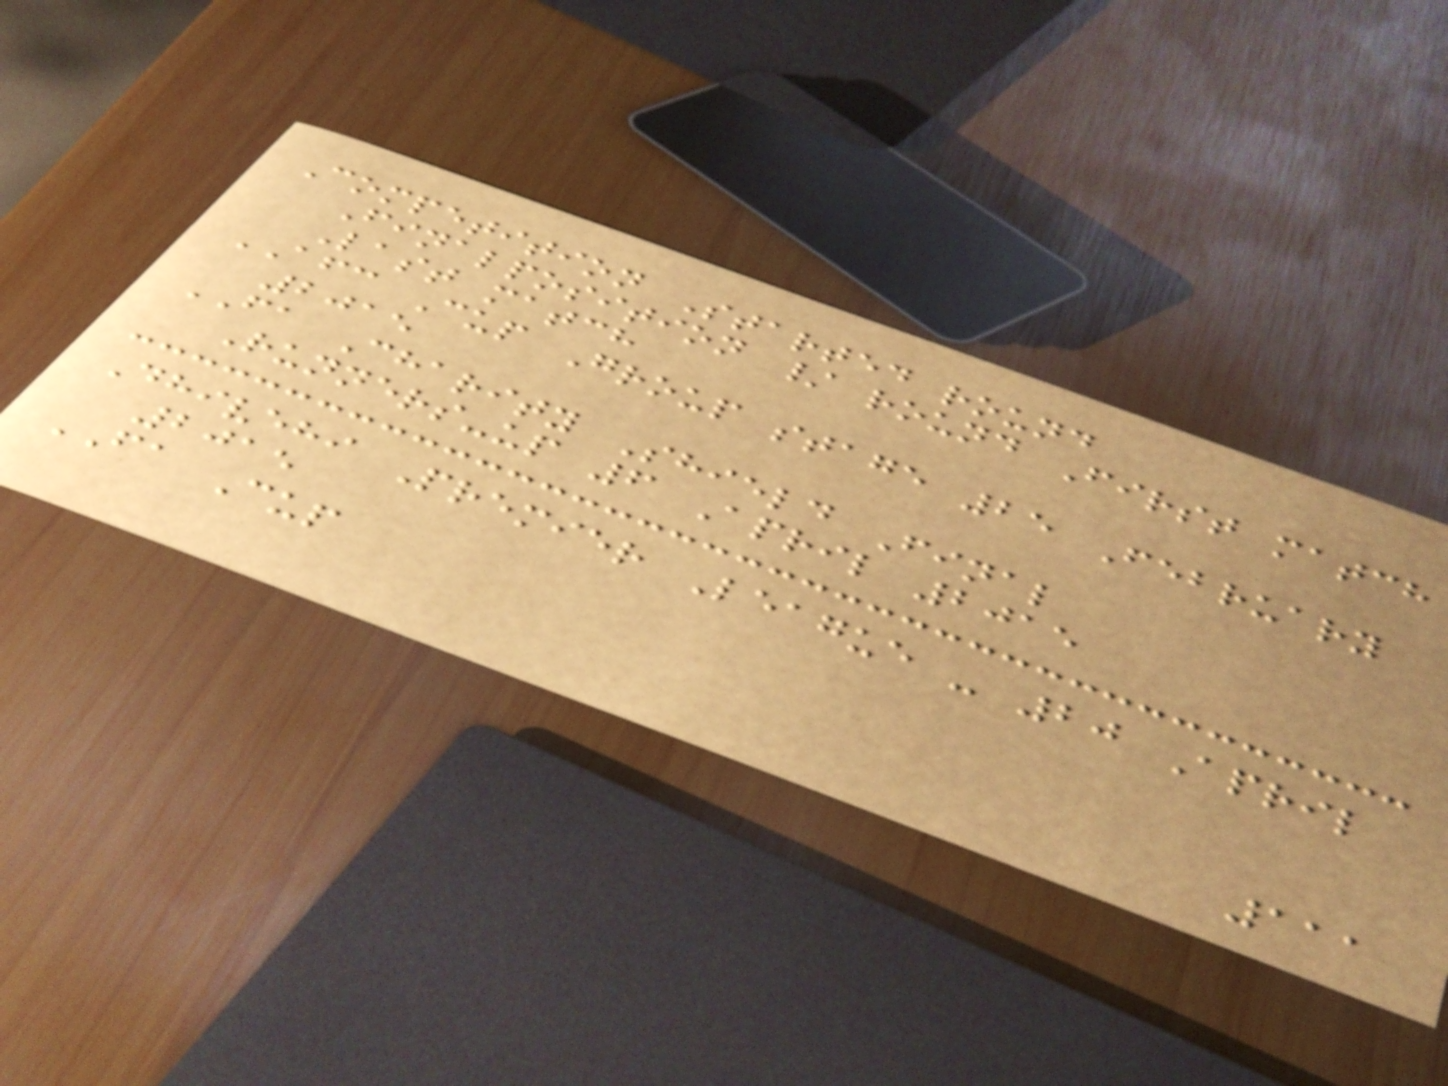Competition Started round
Finalposition / round First match
Last match
AFC Cup Group stage 25 February
2015
FA Charity Shield Final
Runners-up 6 April 2015
Dhivehi Premier League - 20 April
2015
FA Cup
111
